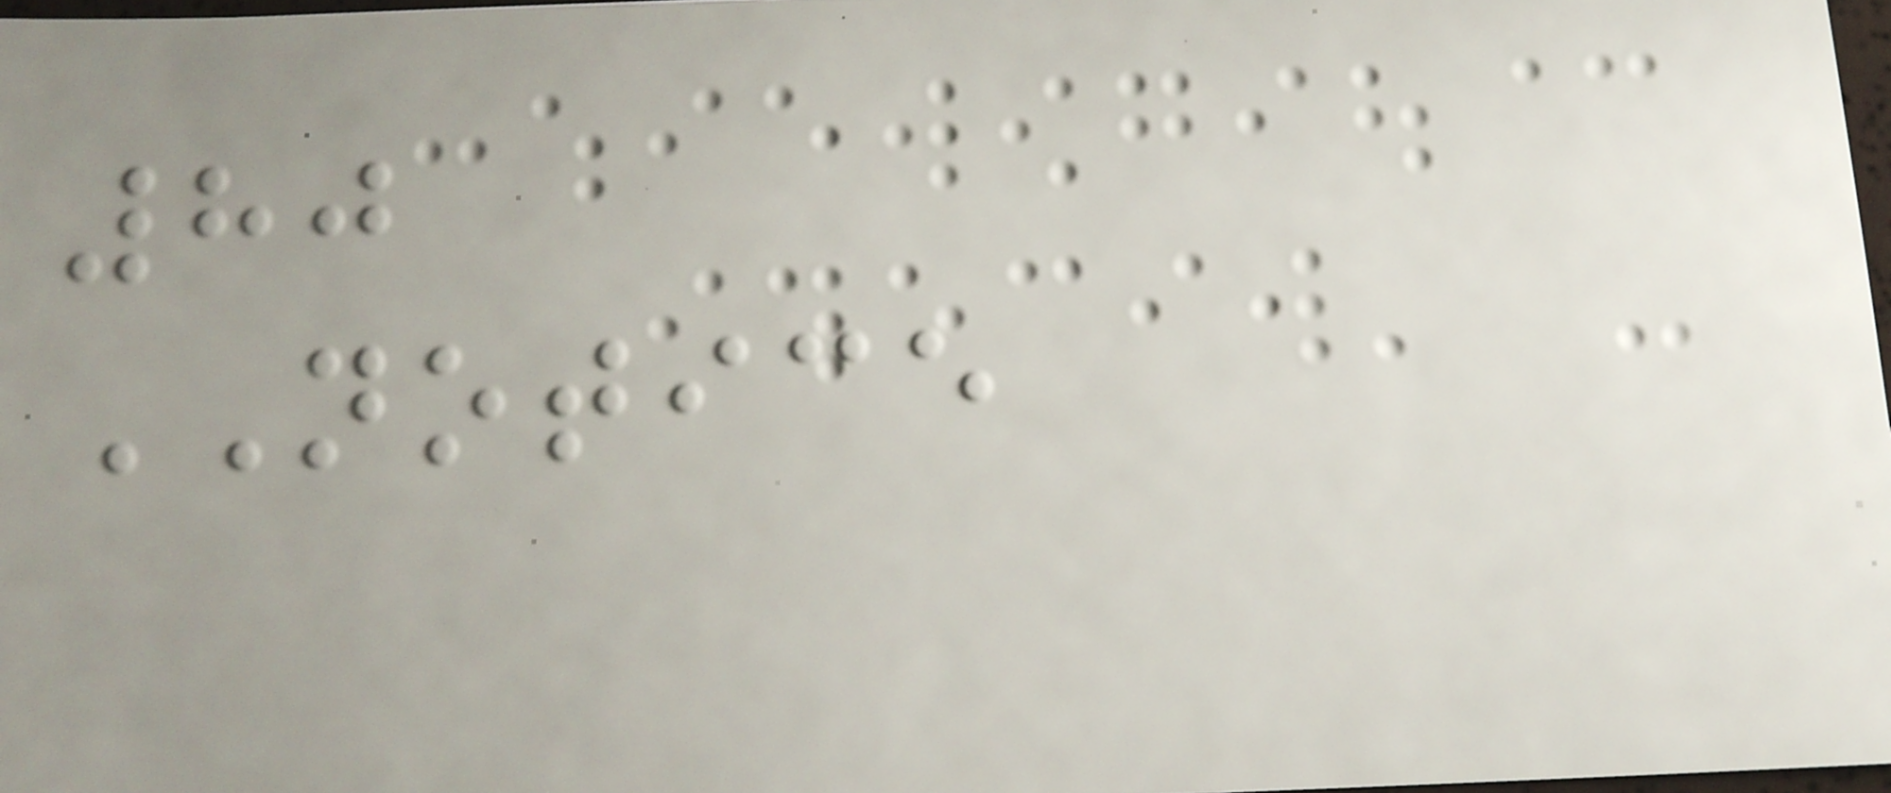80
NOTICE
